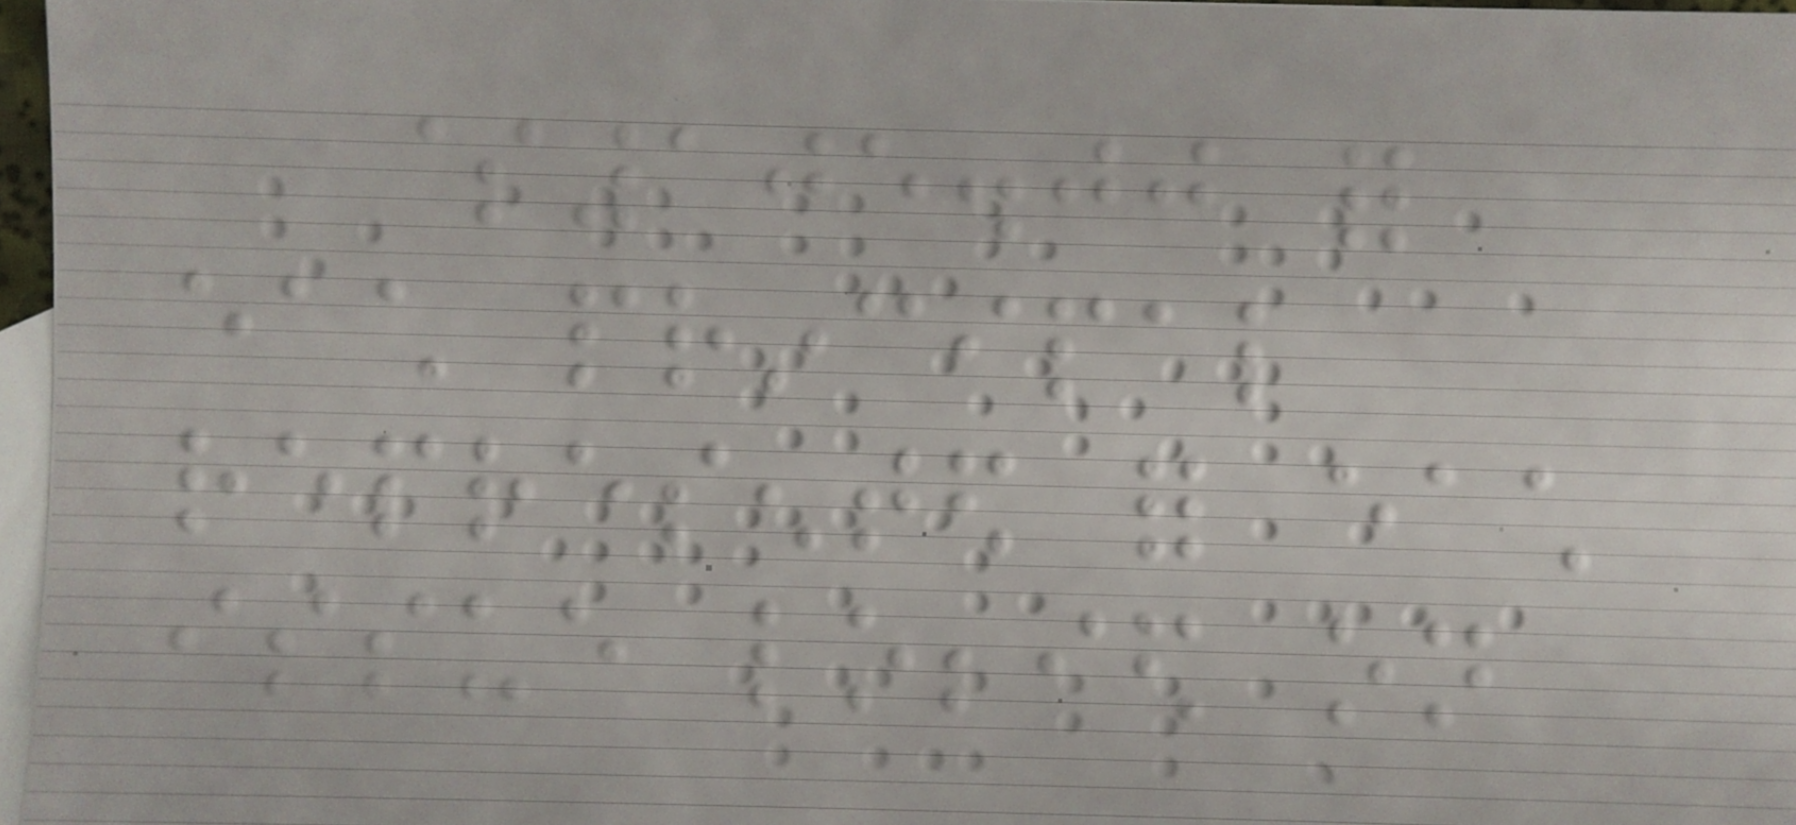$105.00 for
each principal
represented for each
issue lobbied on
